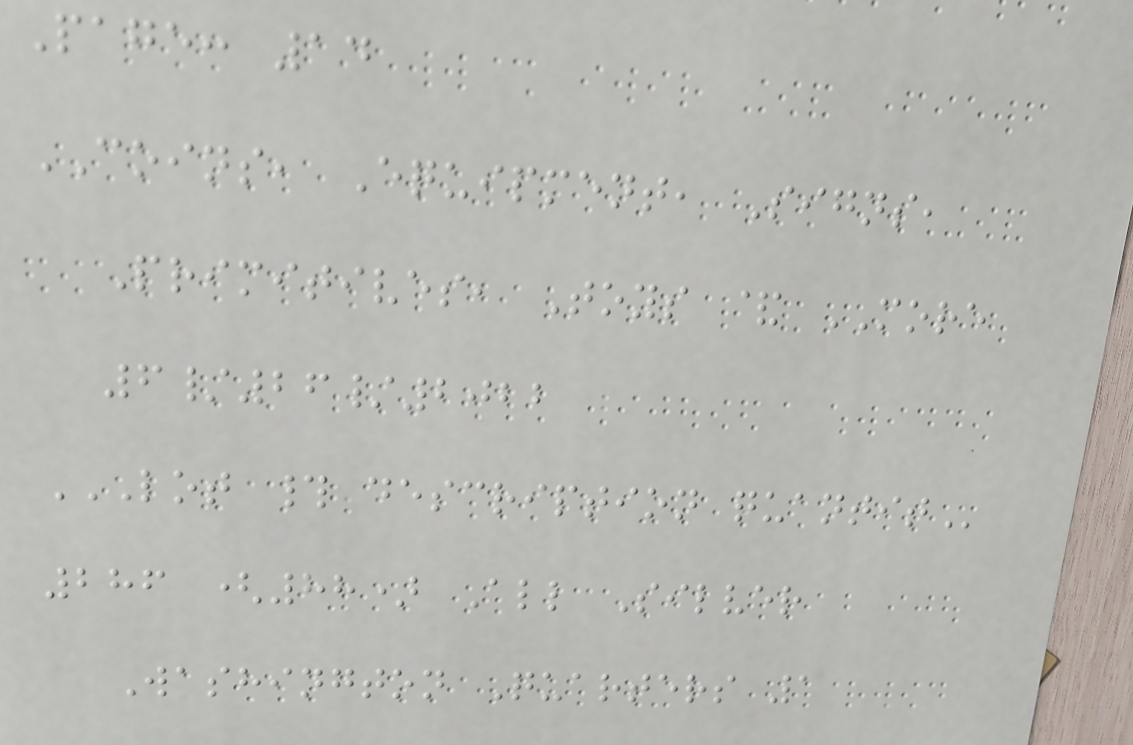Page: 14
COINS, Equipment, Signs,
Primitives, Toys & MORE
6/26/2022
LOT # DESCRIPTION QUANTIT
286 (88) All Silver
Washington Quarters 1
